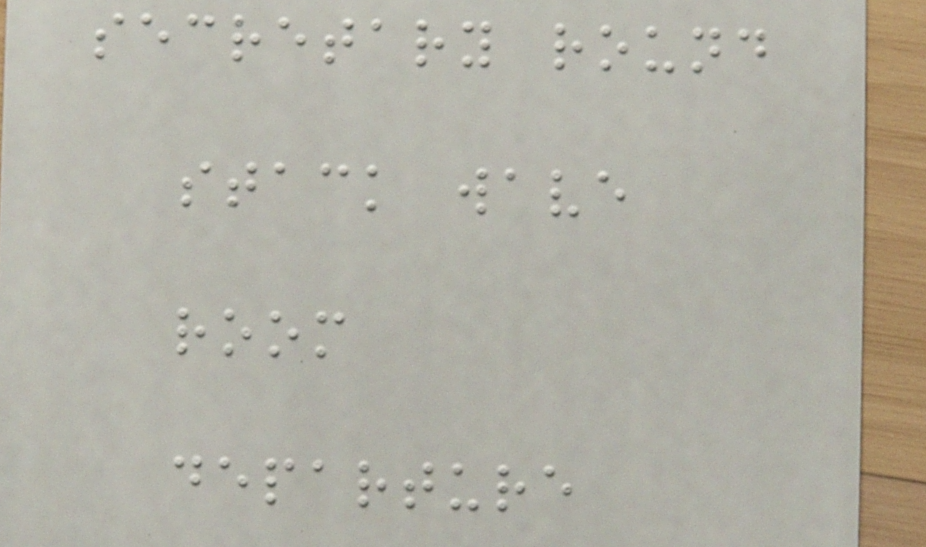secretary round
stack wave
room
departure
